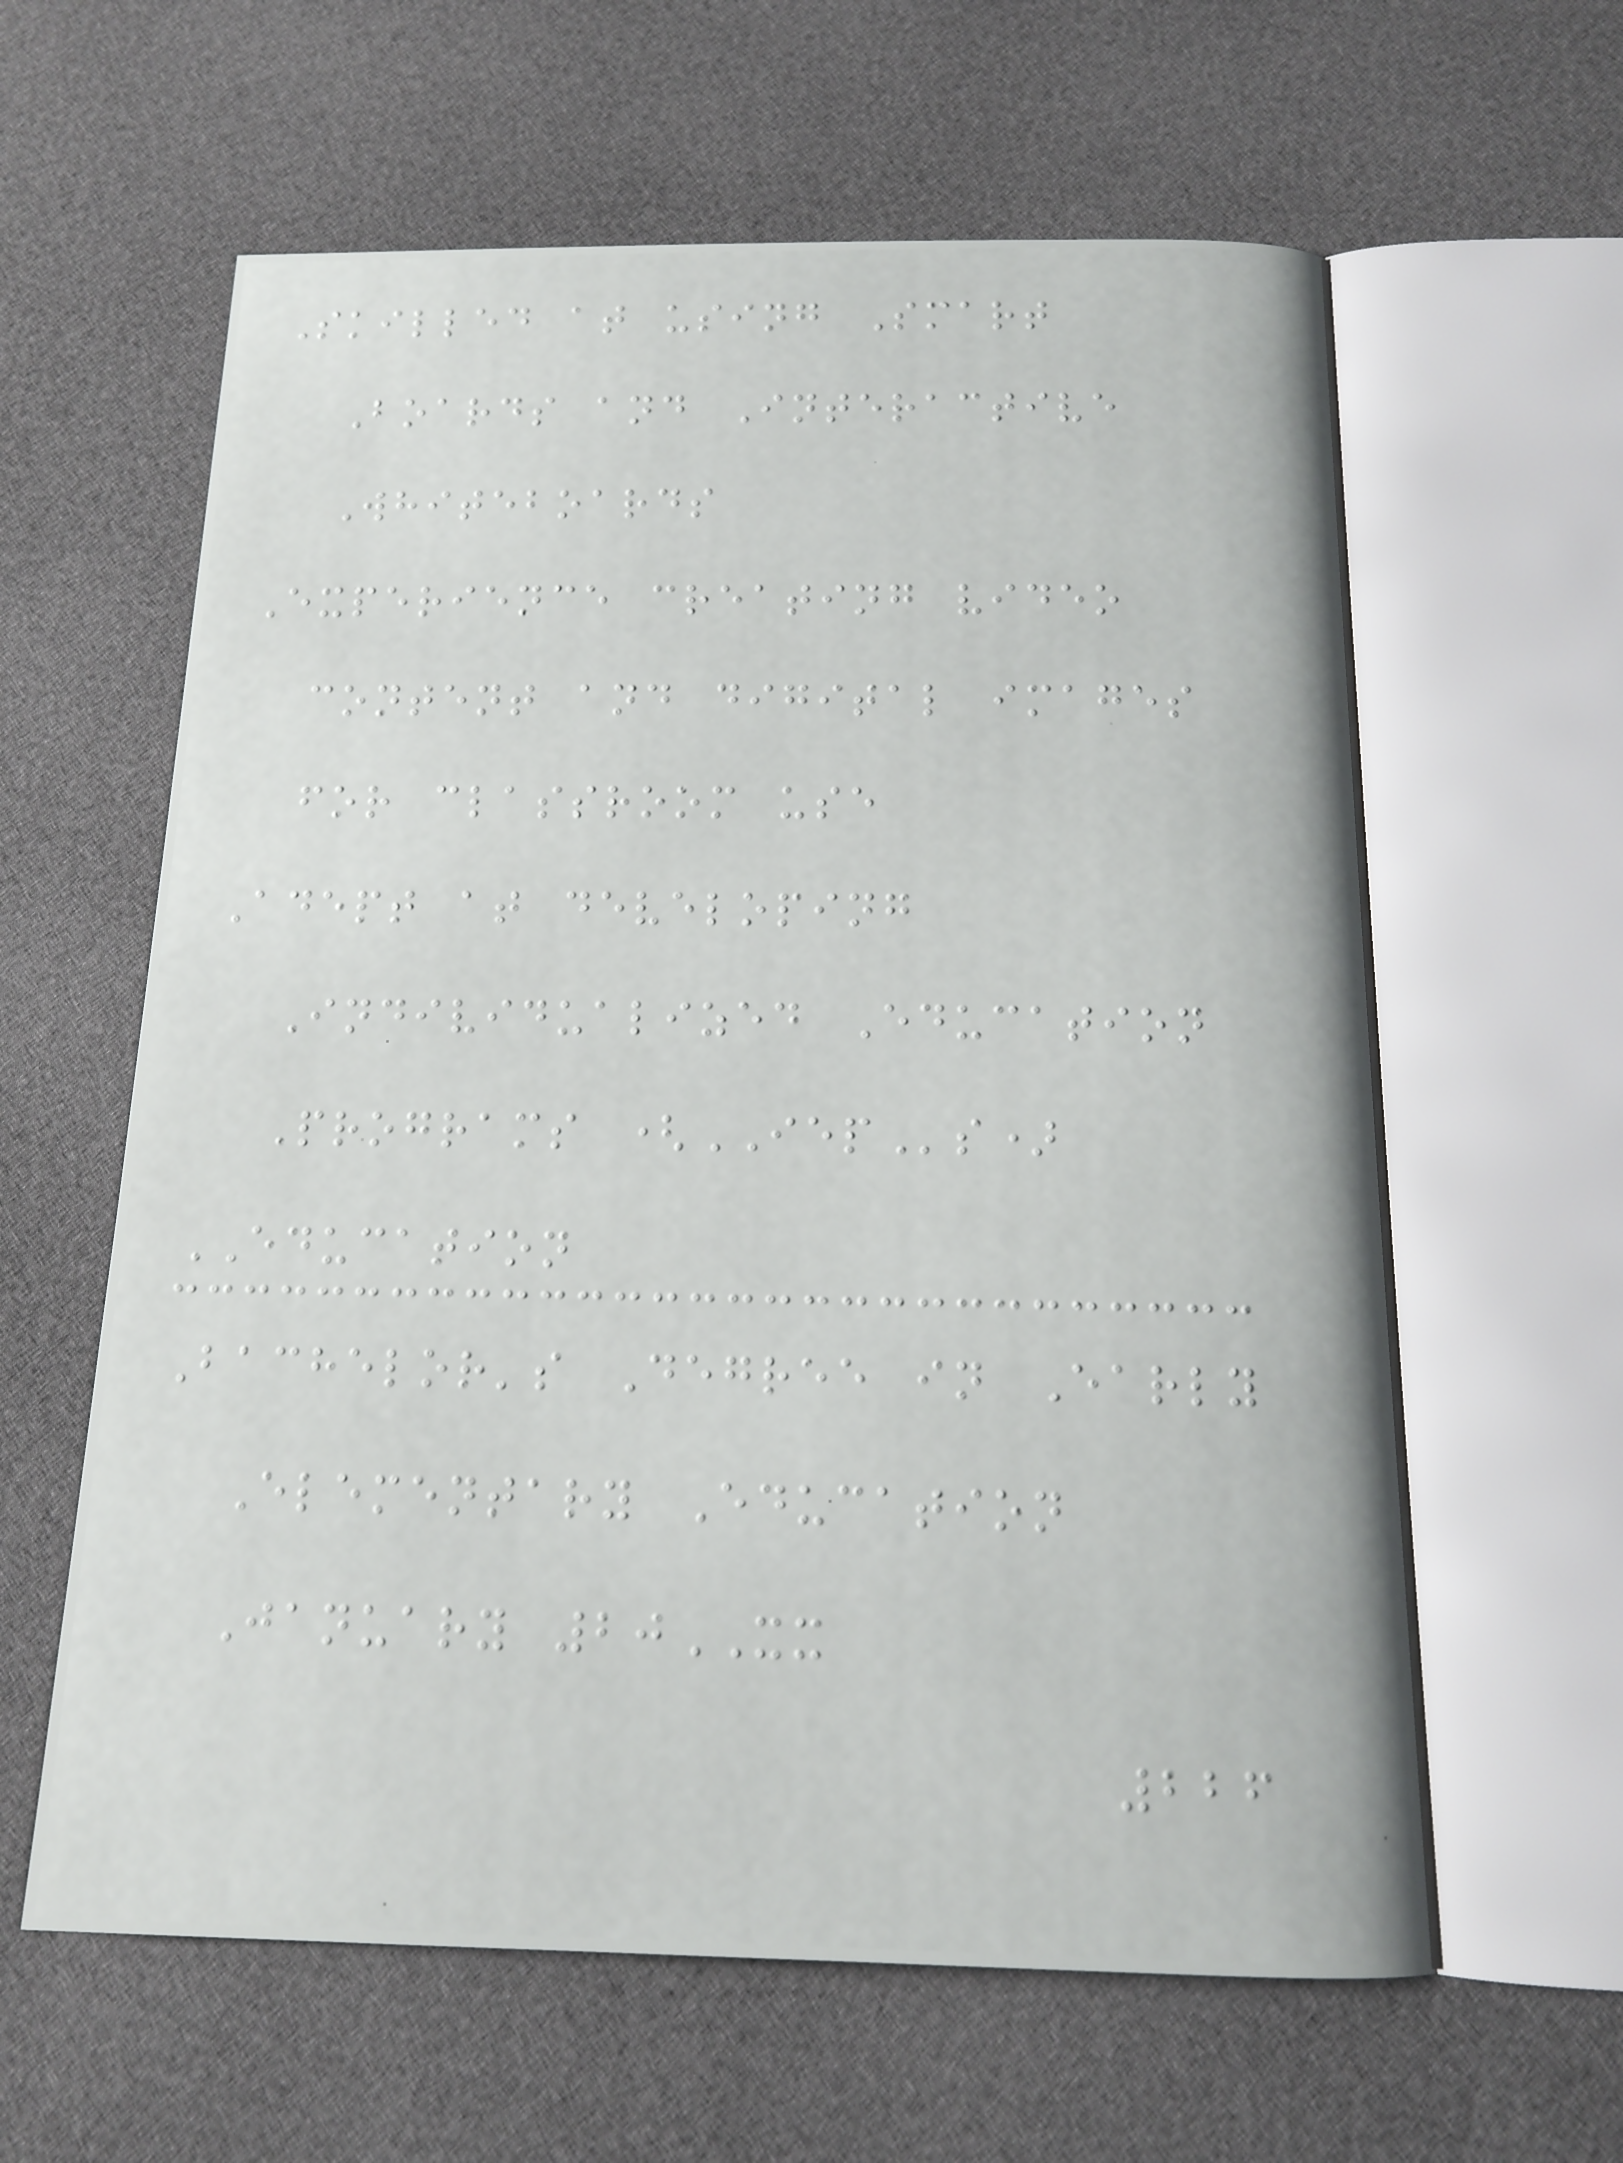Skilled at using Smart
Boards and Interactive
Whiteboards
Experience creating video
content and digital images
for classroom use
Adept at developing
Individualized Education
Programs (IEPs)
EDUCATION
Bachelor's Degree in Early
Elementary Education
January 20XX
226
